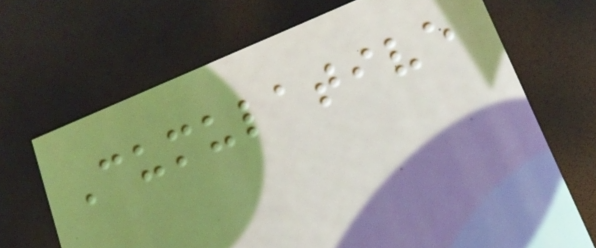Cumulative
